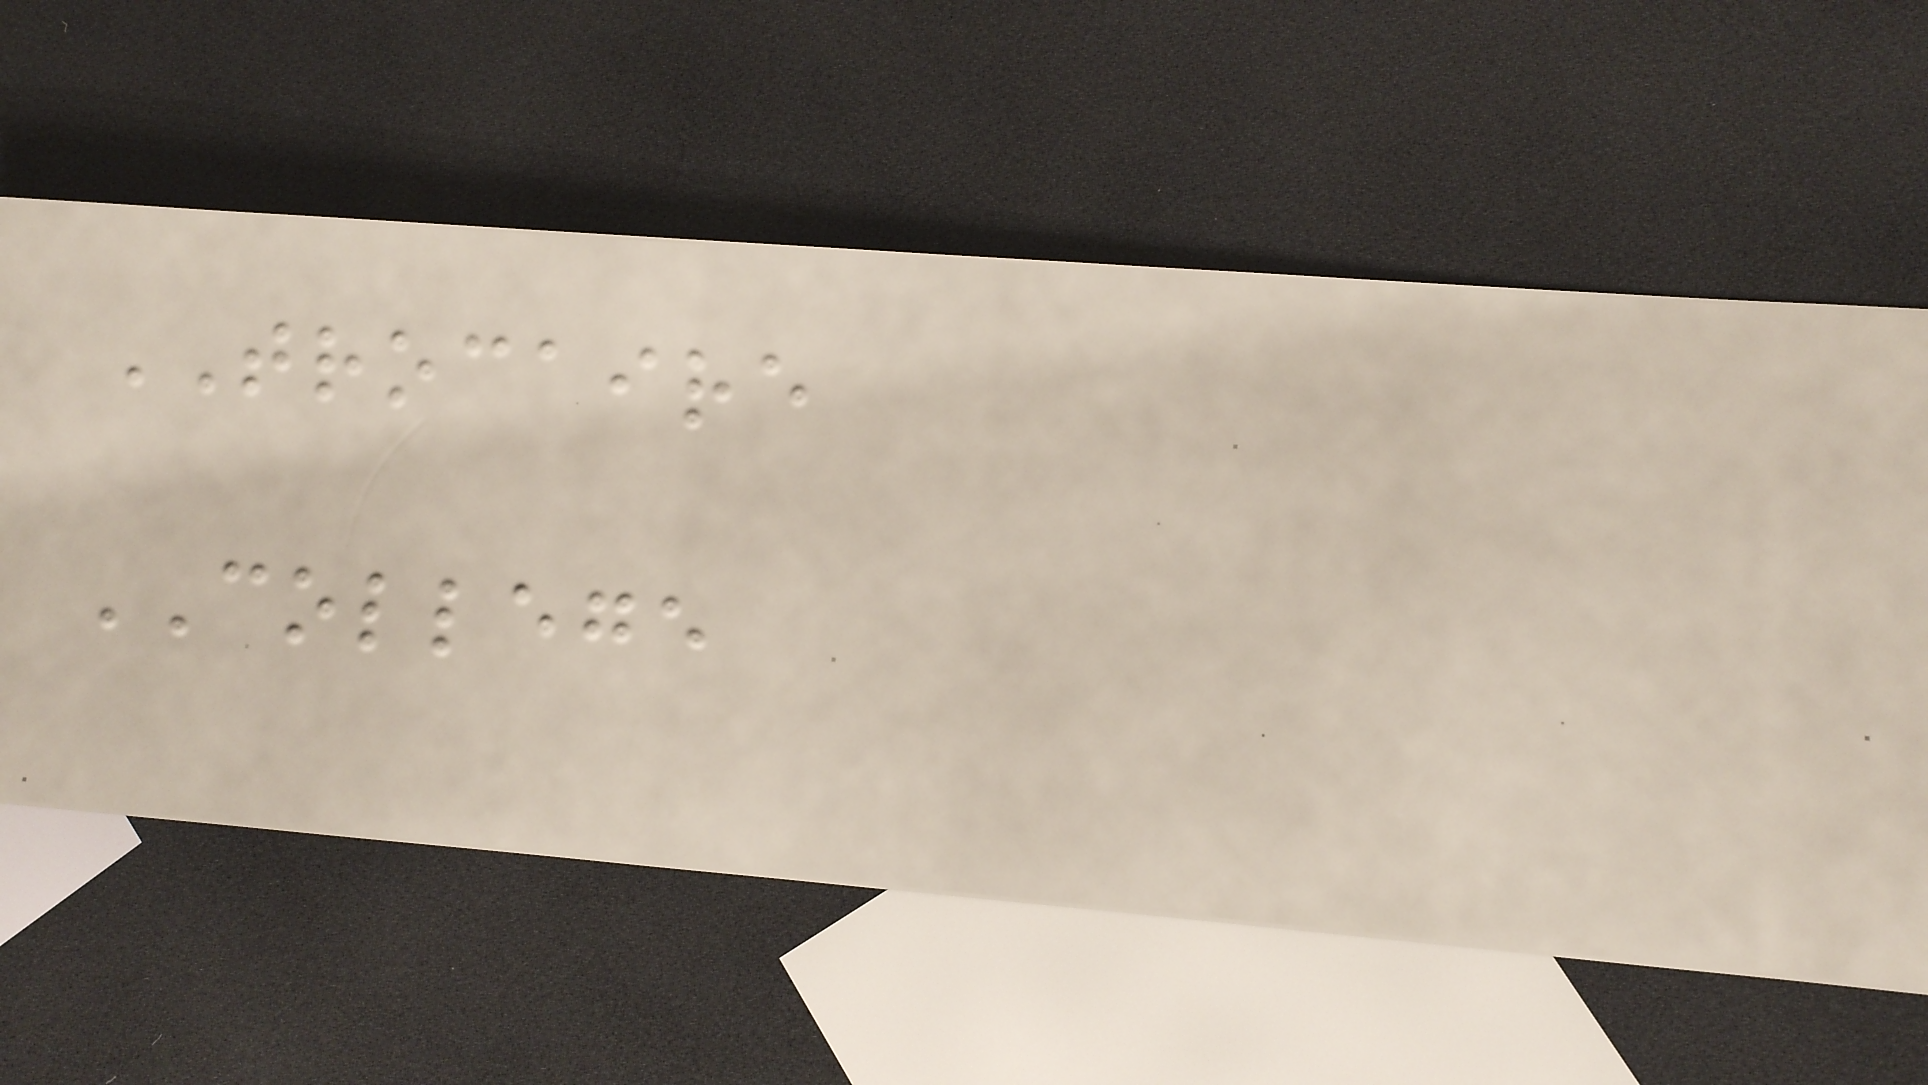TROCAIRE
COLLEGE
